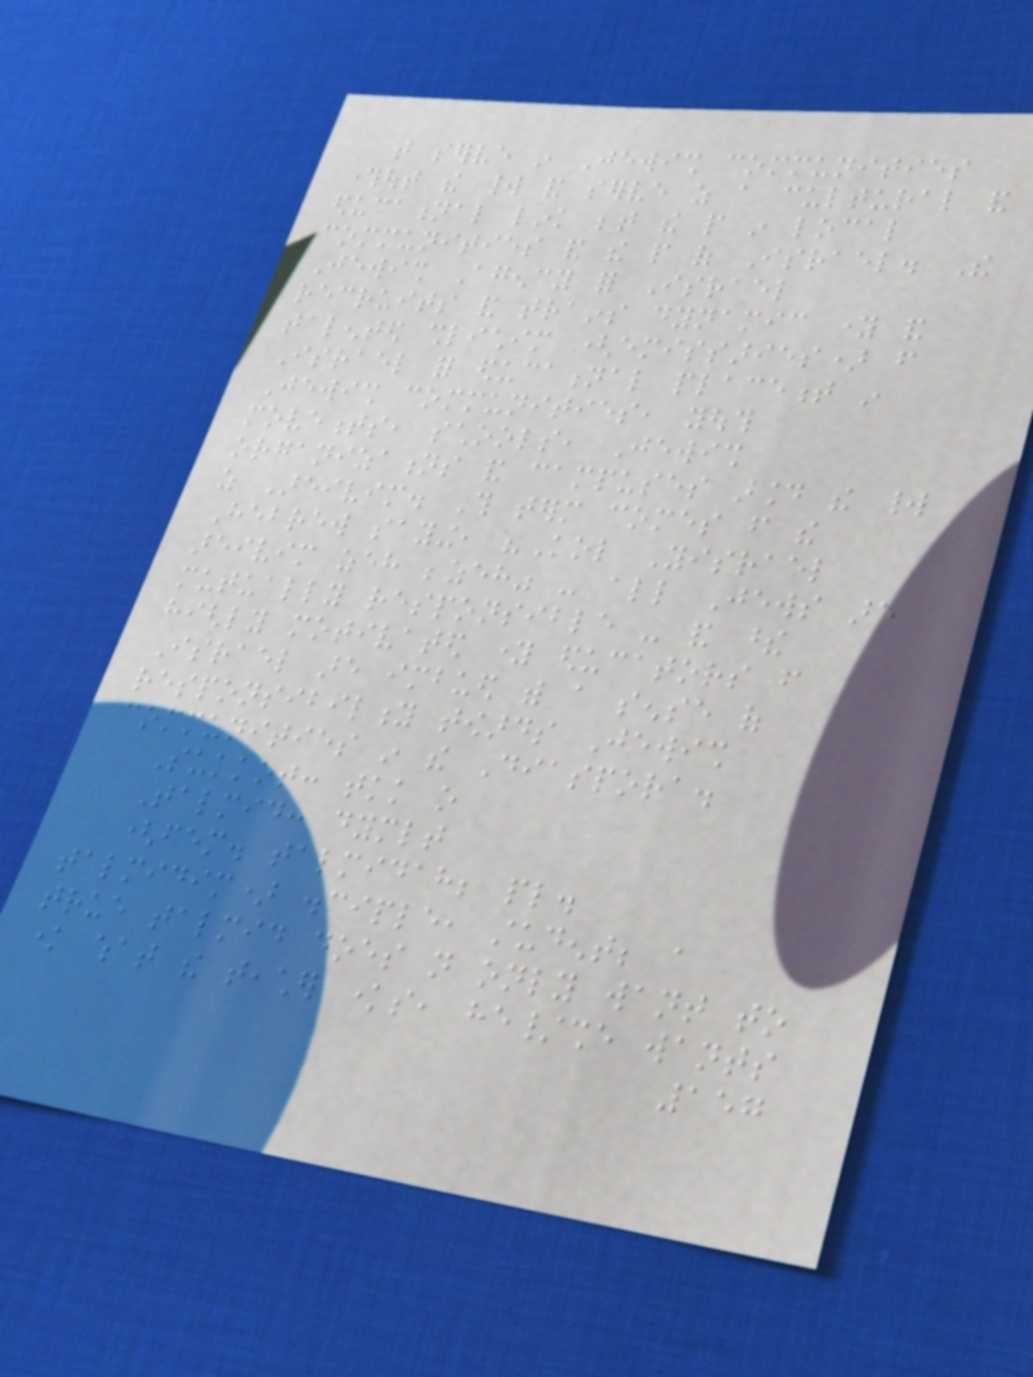that serve in Jewish communities
throughout the world and serve as a cultural and
educational link between the people in local
communities and the people of Israel. The
Jewish Agency for Israel
recruits and trains dynamic young and
talented shlichim (emissaries) from
Israel for educational placement in
Jewish communities, youth
movements, schools, Jewish
organizations and campuses around the world
as Areivim. This term comes from the
Hebrew saying, "Kol Yisrael
areivim zeh bezeh" - all Jews are
mutually responsible - and these
highly motivated young educators from
Israel are imbued with a sense of
responsibility towards Jewish
communities in the Diaspora.
Sukkot: tkk o
Talmid: dymlt
(fem. talmidah; pl.
talmidim) disciple, student; a
true talmid does not only want to
know what the teacher knows, he/she wants
157
